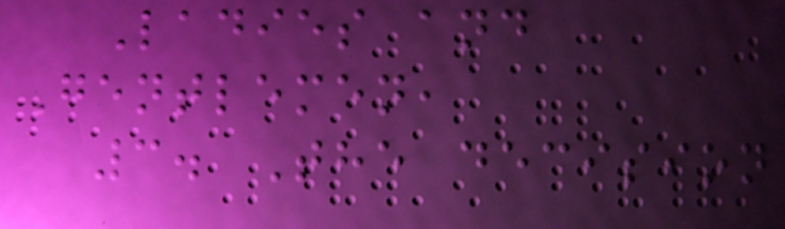Ladies and
Gentlemen,
3. The decision
